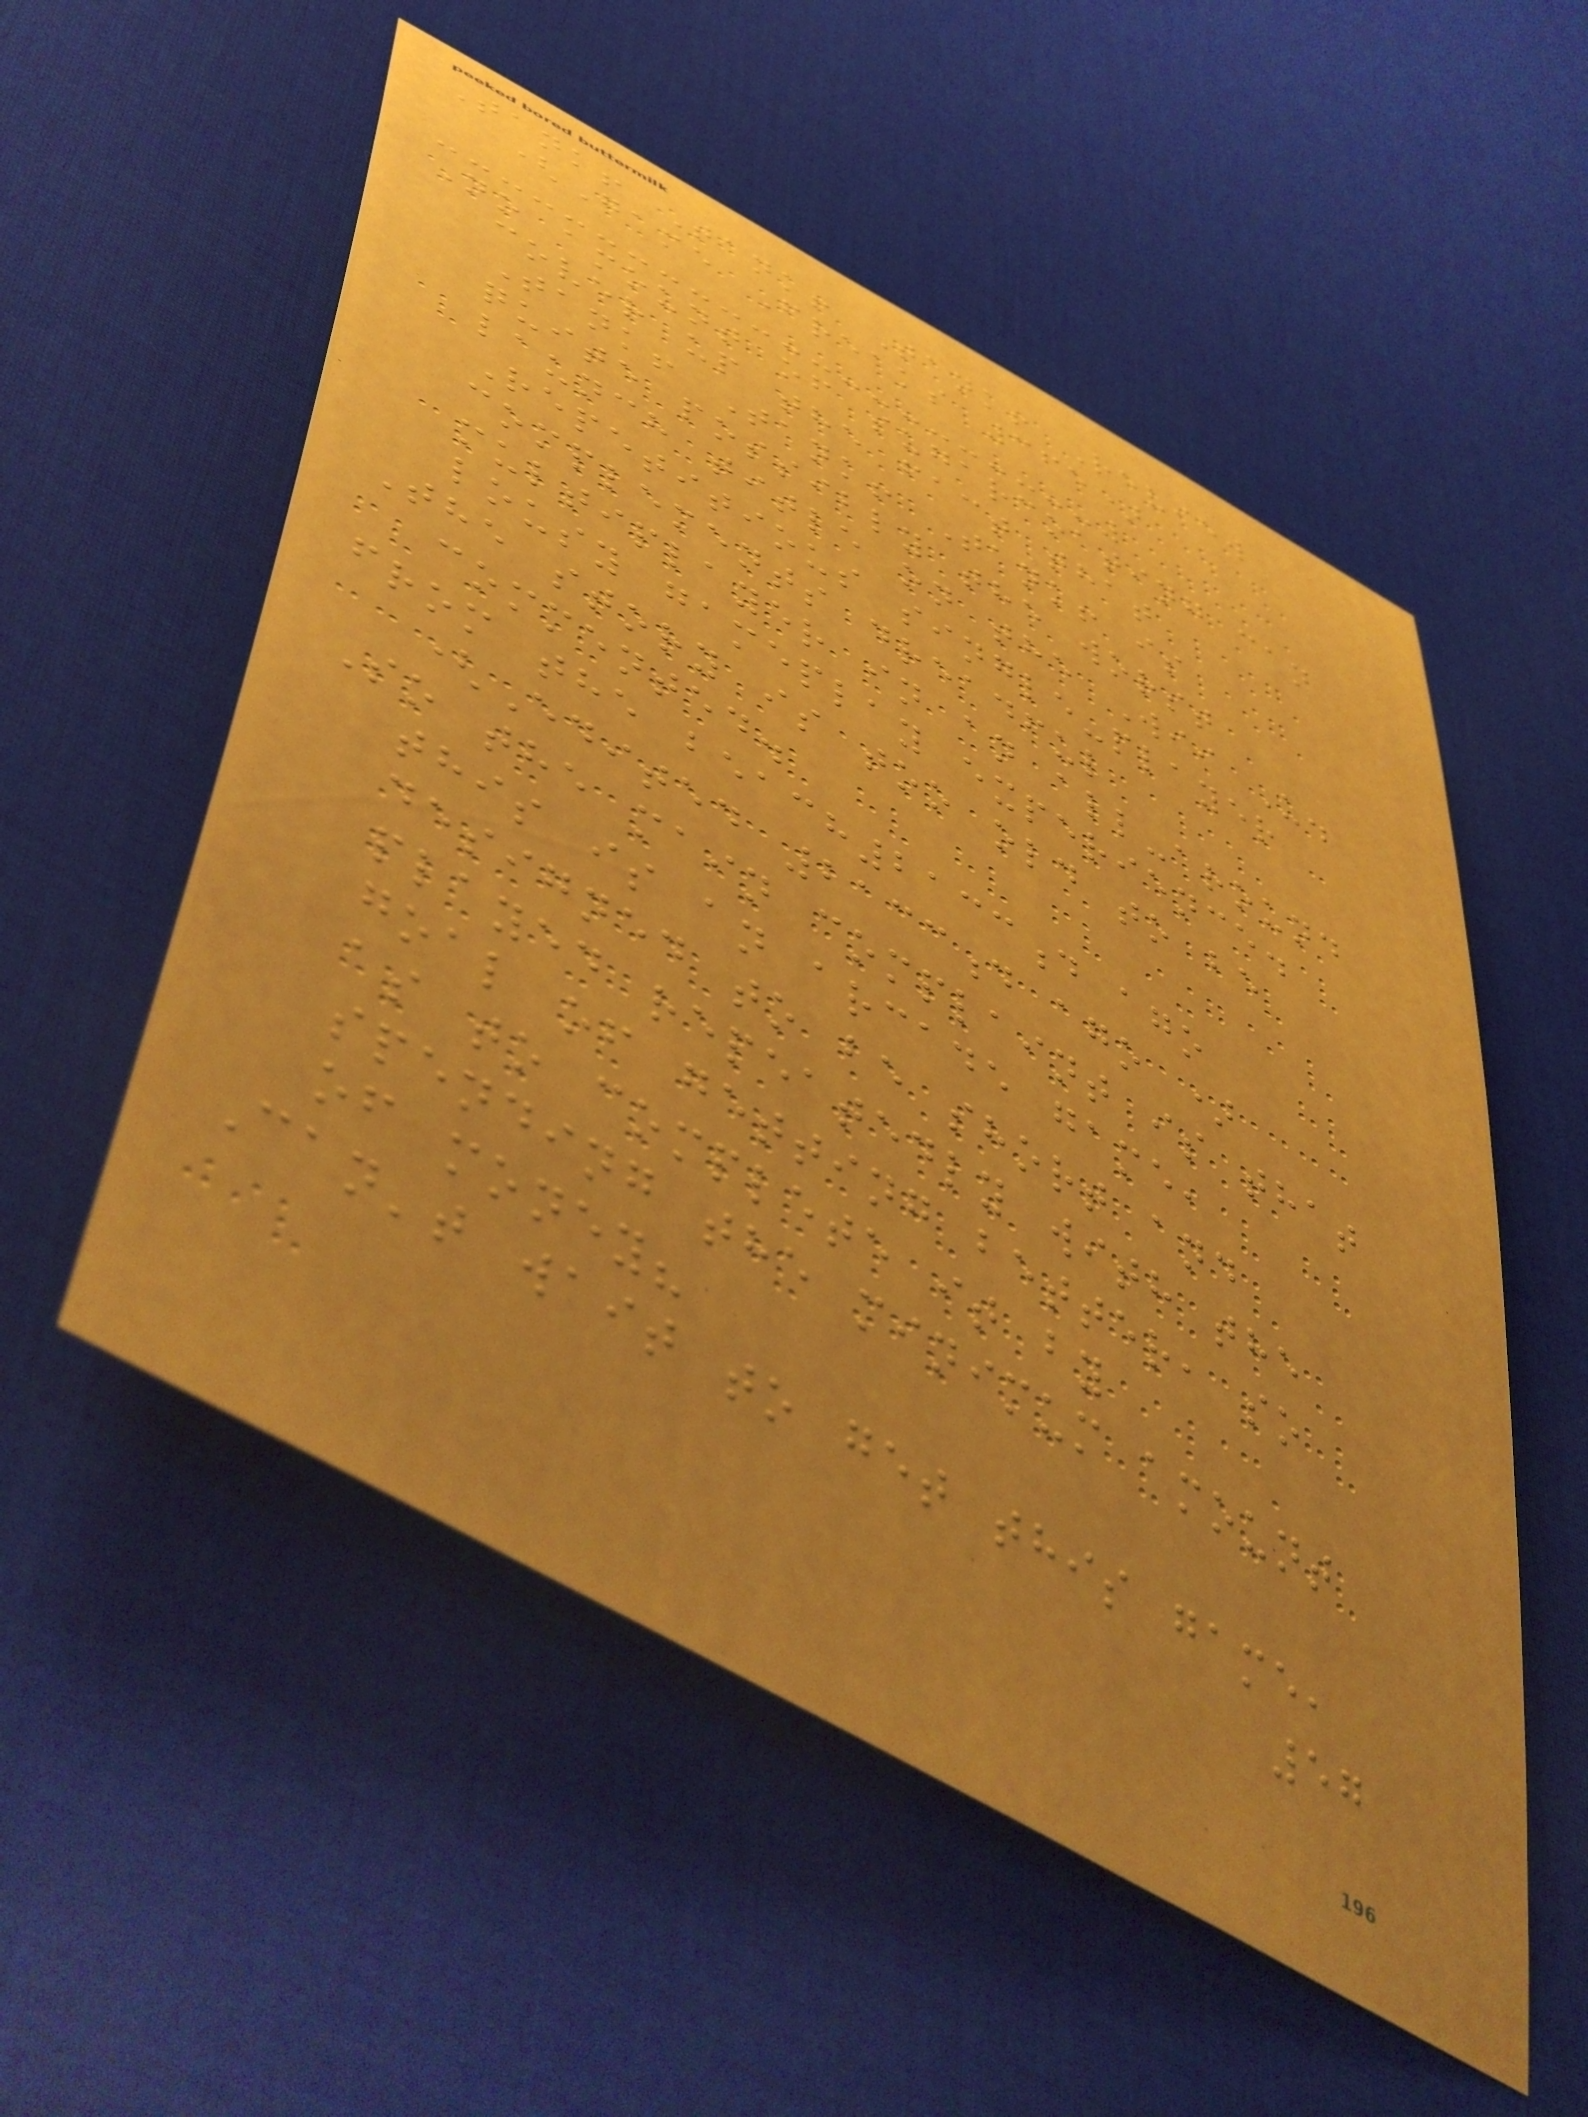Tank! Tank! Tank! Review
(Game Freaks 365)
No amount of sugarcoating can
cover up the fact that
Tank! Tank! Tank! is
quite possibly the worst
launch title on the Wii U.
Repetitious single-player
complements dreadful
multiplayer in an all-around
lousy gameplay experience.
The story is too old to be
commented.
from the beach2133d ago
(Edited 2133d ago )
So the main complaint is that
this is an arcade game,
designed to be short and
played repeatedly with the
goal of getting better, so
as to complete it by
spending the minimum amount
of money?
Can't wait to get this game,
57
